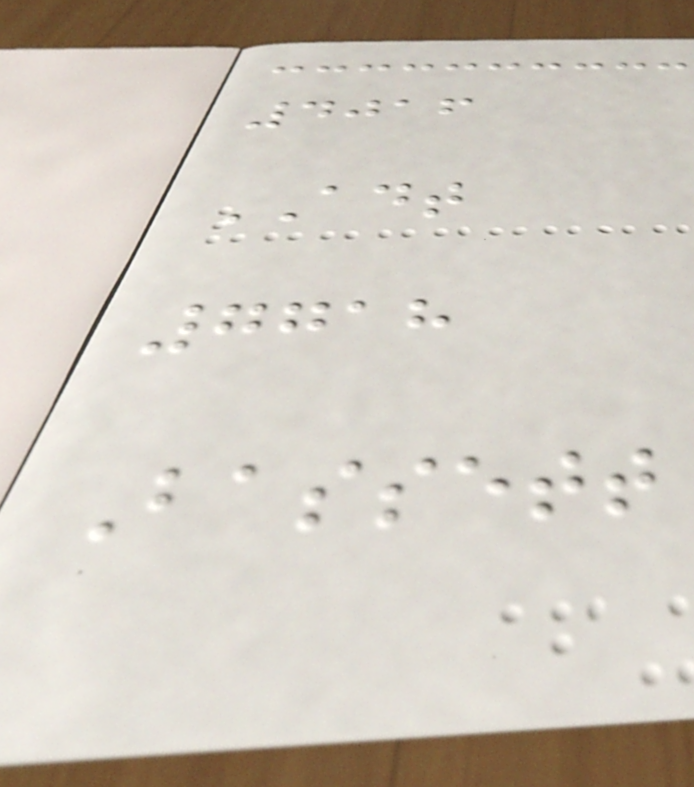4016
ADT
7718
Bassett
